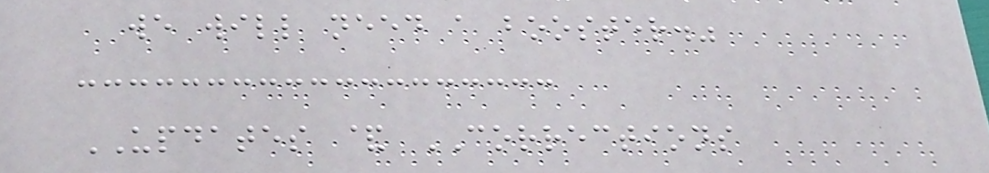we will need a booster."
UPDATES & CORRECTIONS
